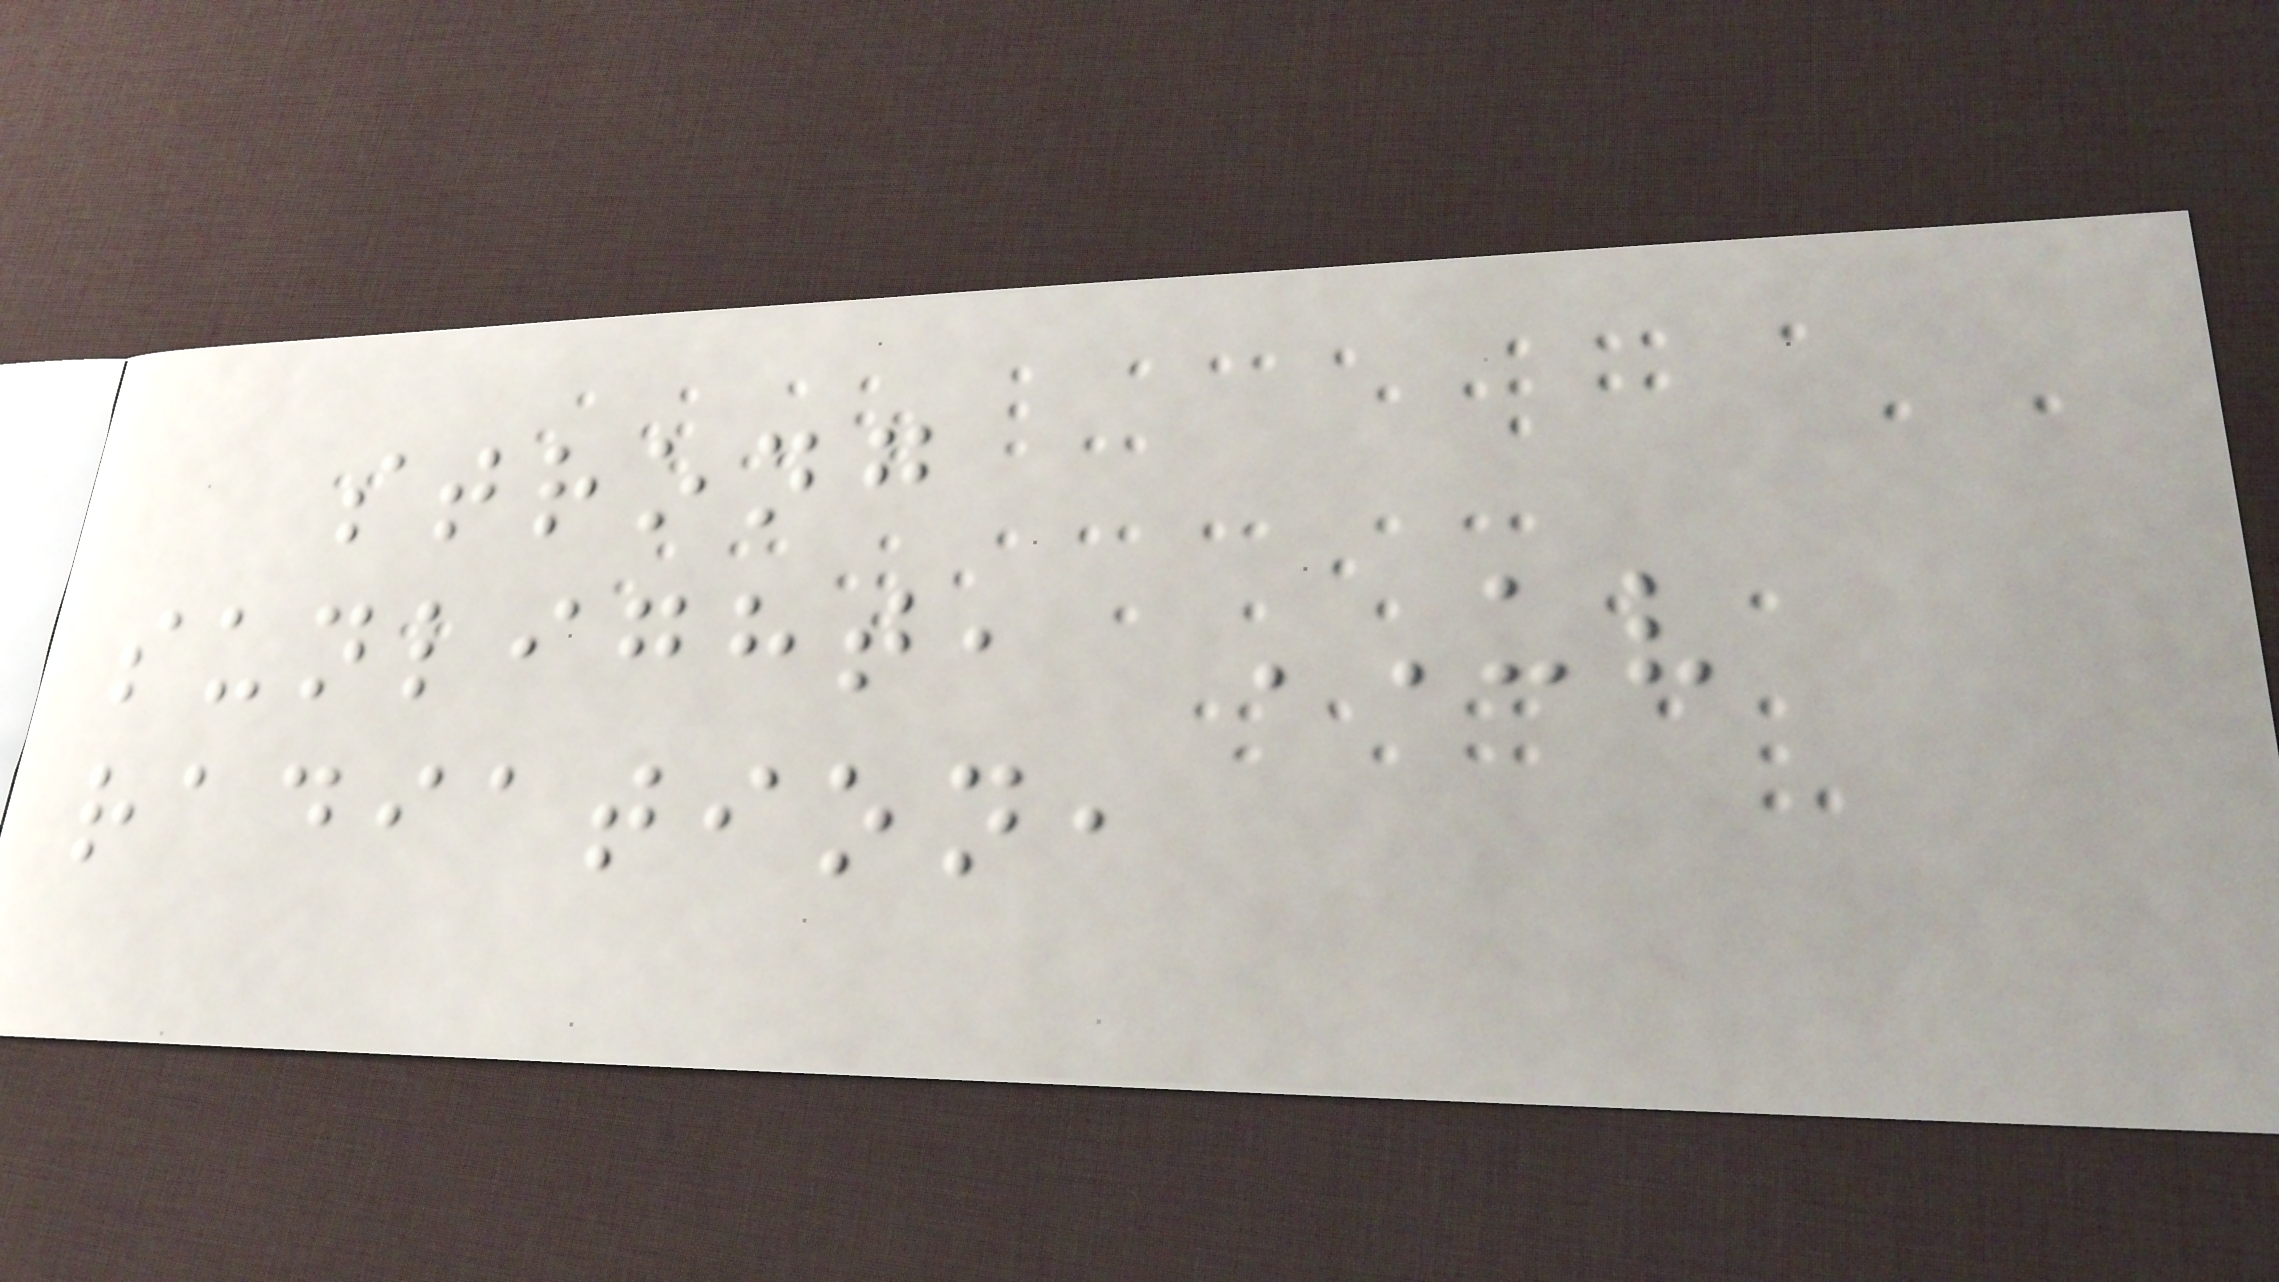strong
sunlight, UV
radiation,
